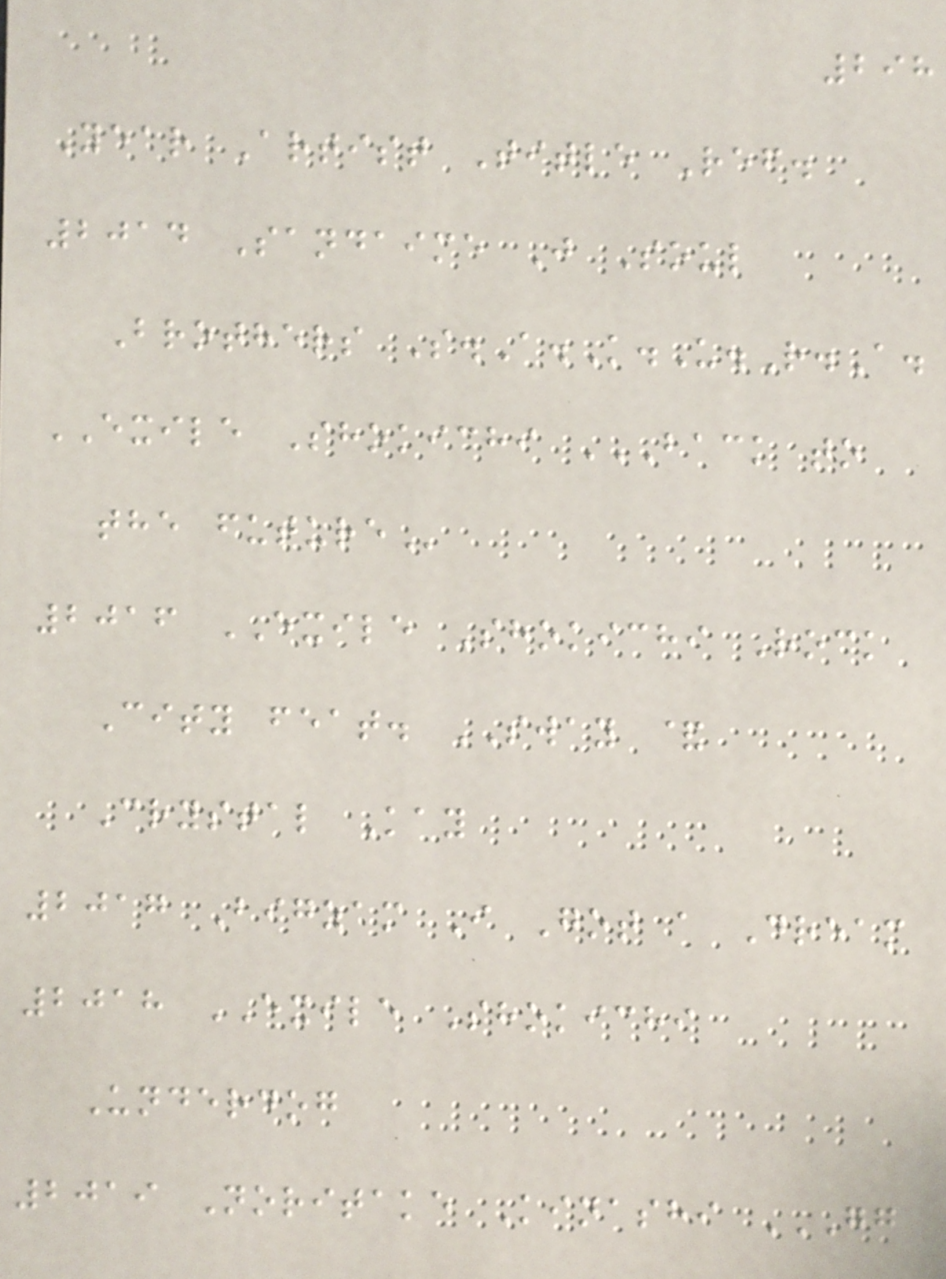298
Year Artist Title Ref.
2014 Sandaime J Soul
Brothers S.A.K.U.R.A.
EXILE Shokichi BACK TO
THE FUTURE
2016 EXILE Shokichi Rock
City feat. SWAY &
Crystal Kay
2017 Bigzam I Got a Dream
2018 EXILE Shokichi
Underdog
2019 Noritake Kinashi GG
